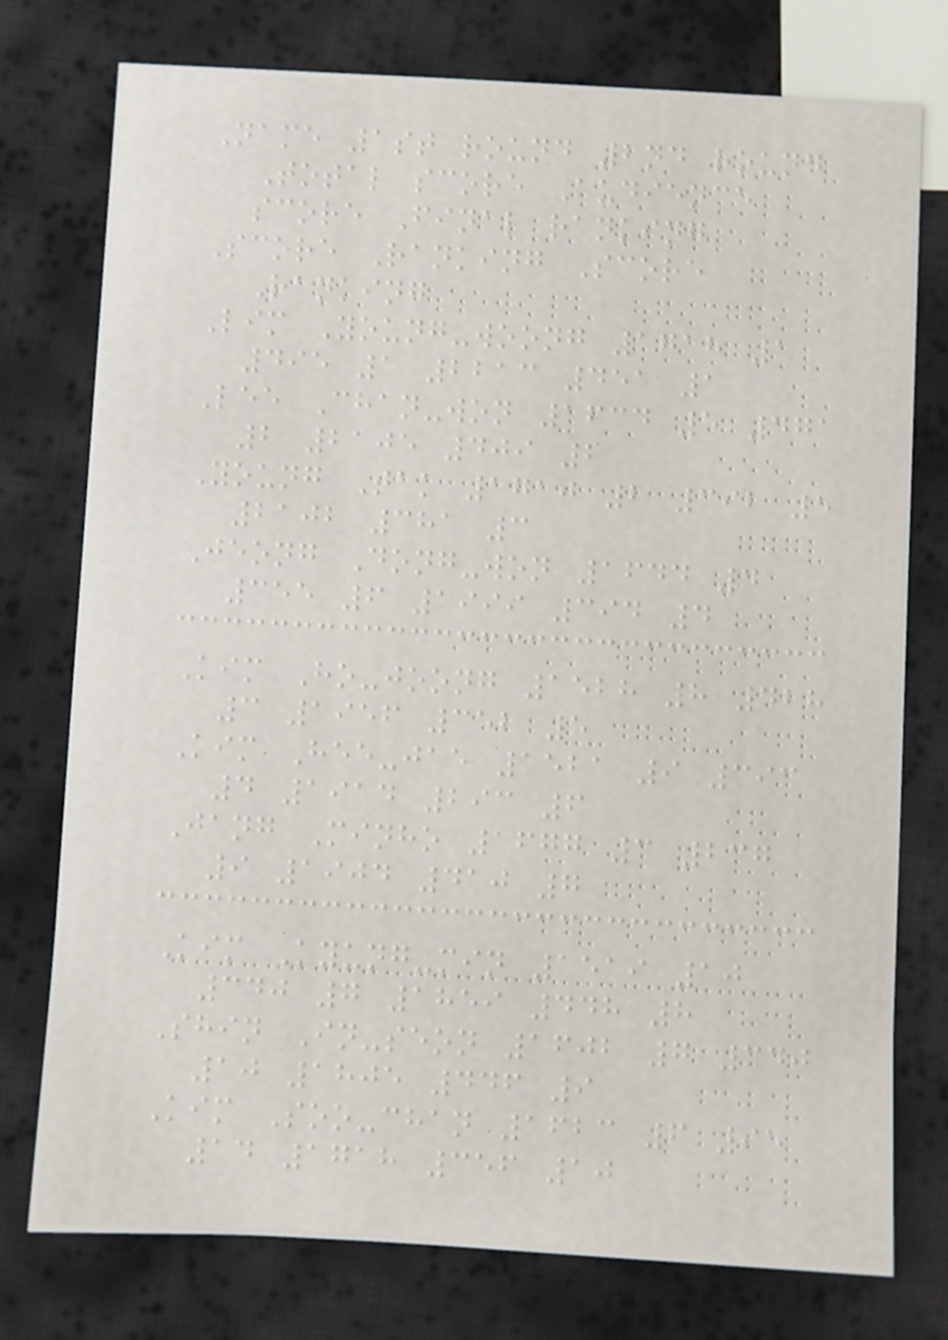Name 1st round 2nd round
Total score Audience
score Final ranking
Score Ranking Score
Ranking
Lim Young-woong 1718 1
495 1 2213 451 1
Lee Chan-won 1634 5 471
2 2105 409 2
Young Tak 1710 2 392 5
2102 381 3
Jeong Dong-won 1644 4
355 6 1999 394 4
Kim Ho-joong 1528 8 428
3 1956 352 5
Kim Hee-jae 1521 9 393
4 1914 293 6
Jang Minho 1677 3 237
9 1904 410 7
Kim Kyung-min 1519 10
340 7 1859 448 8
Shin In-seon 1602 7 340
10 1805 446 9
Kim Soo-chan 1623 6 95
14 1718 356 10
